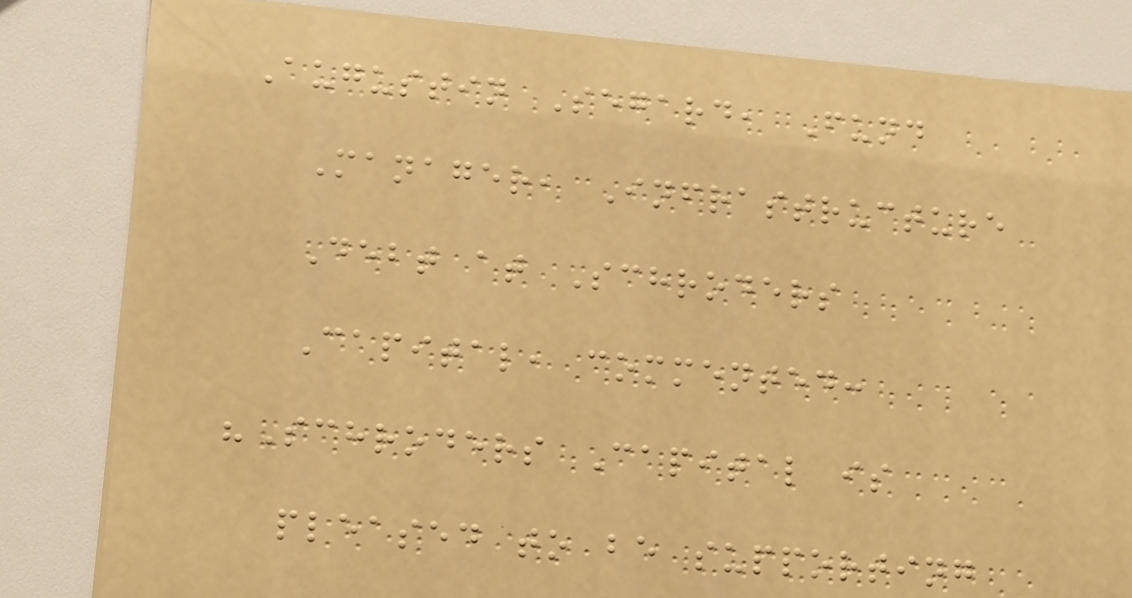Augustin Segard, Fund
Manager, Infrastructure
Debt at Schroders
Capital, commented:
"Schroders Capital is
pleased to be supporting
